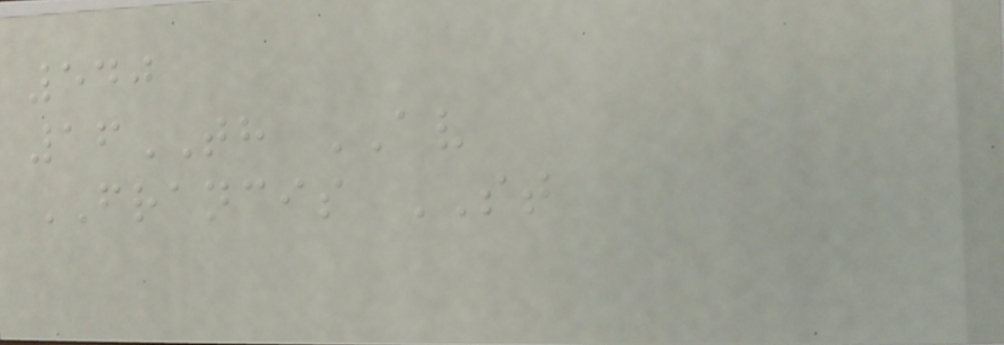540
16TH AV
FRANCIS ST
